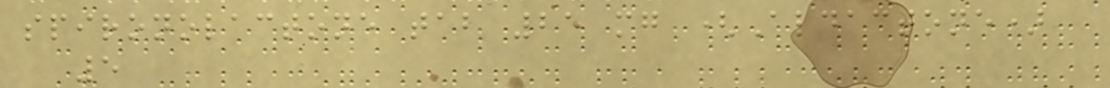spironolactone tab 25 mg (Aldactone)
5
